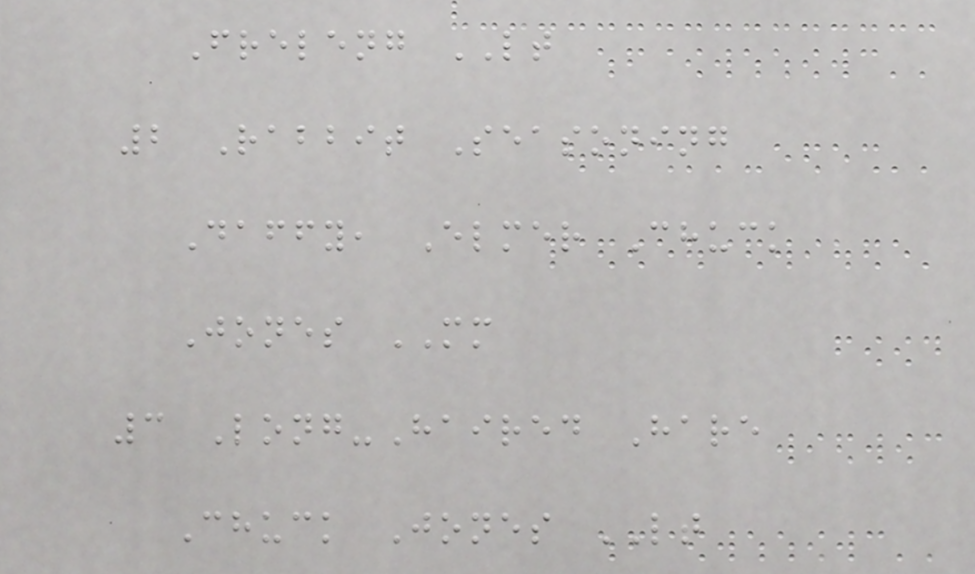Freleng LT
2 Rabbit Seasoning
Daffy, Elmer Chuck
Jones MM
3 Long-Haired Hare
Chuck Jones LT
